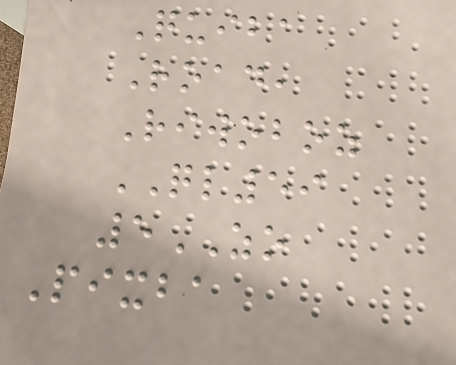Quiba
Road,
Riwoboz
QL59
5ZO
Pixba
